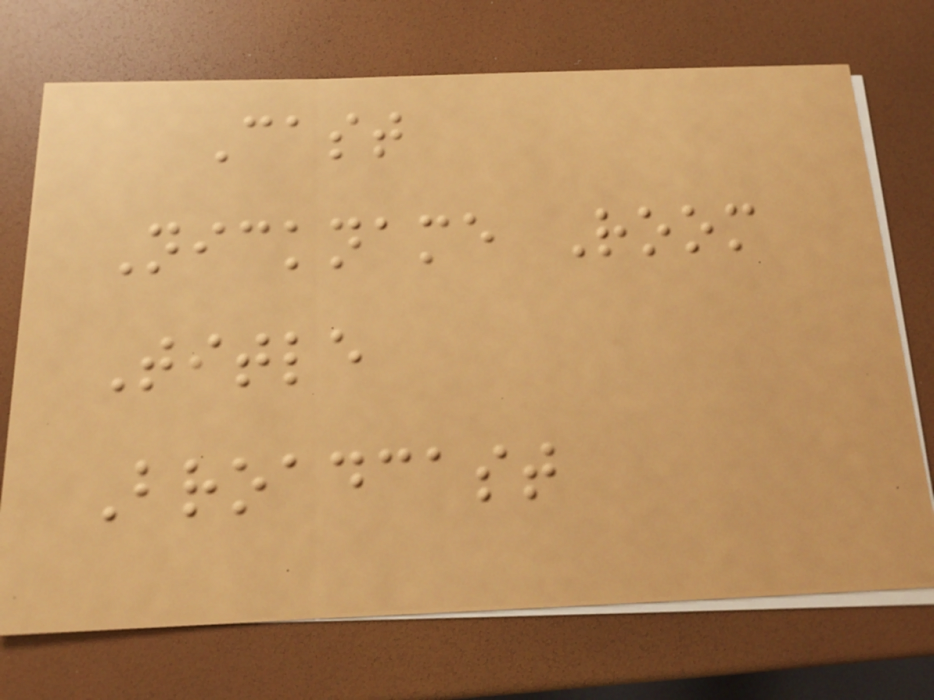Cast
Nickname Room
Title
Broadcast
